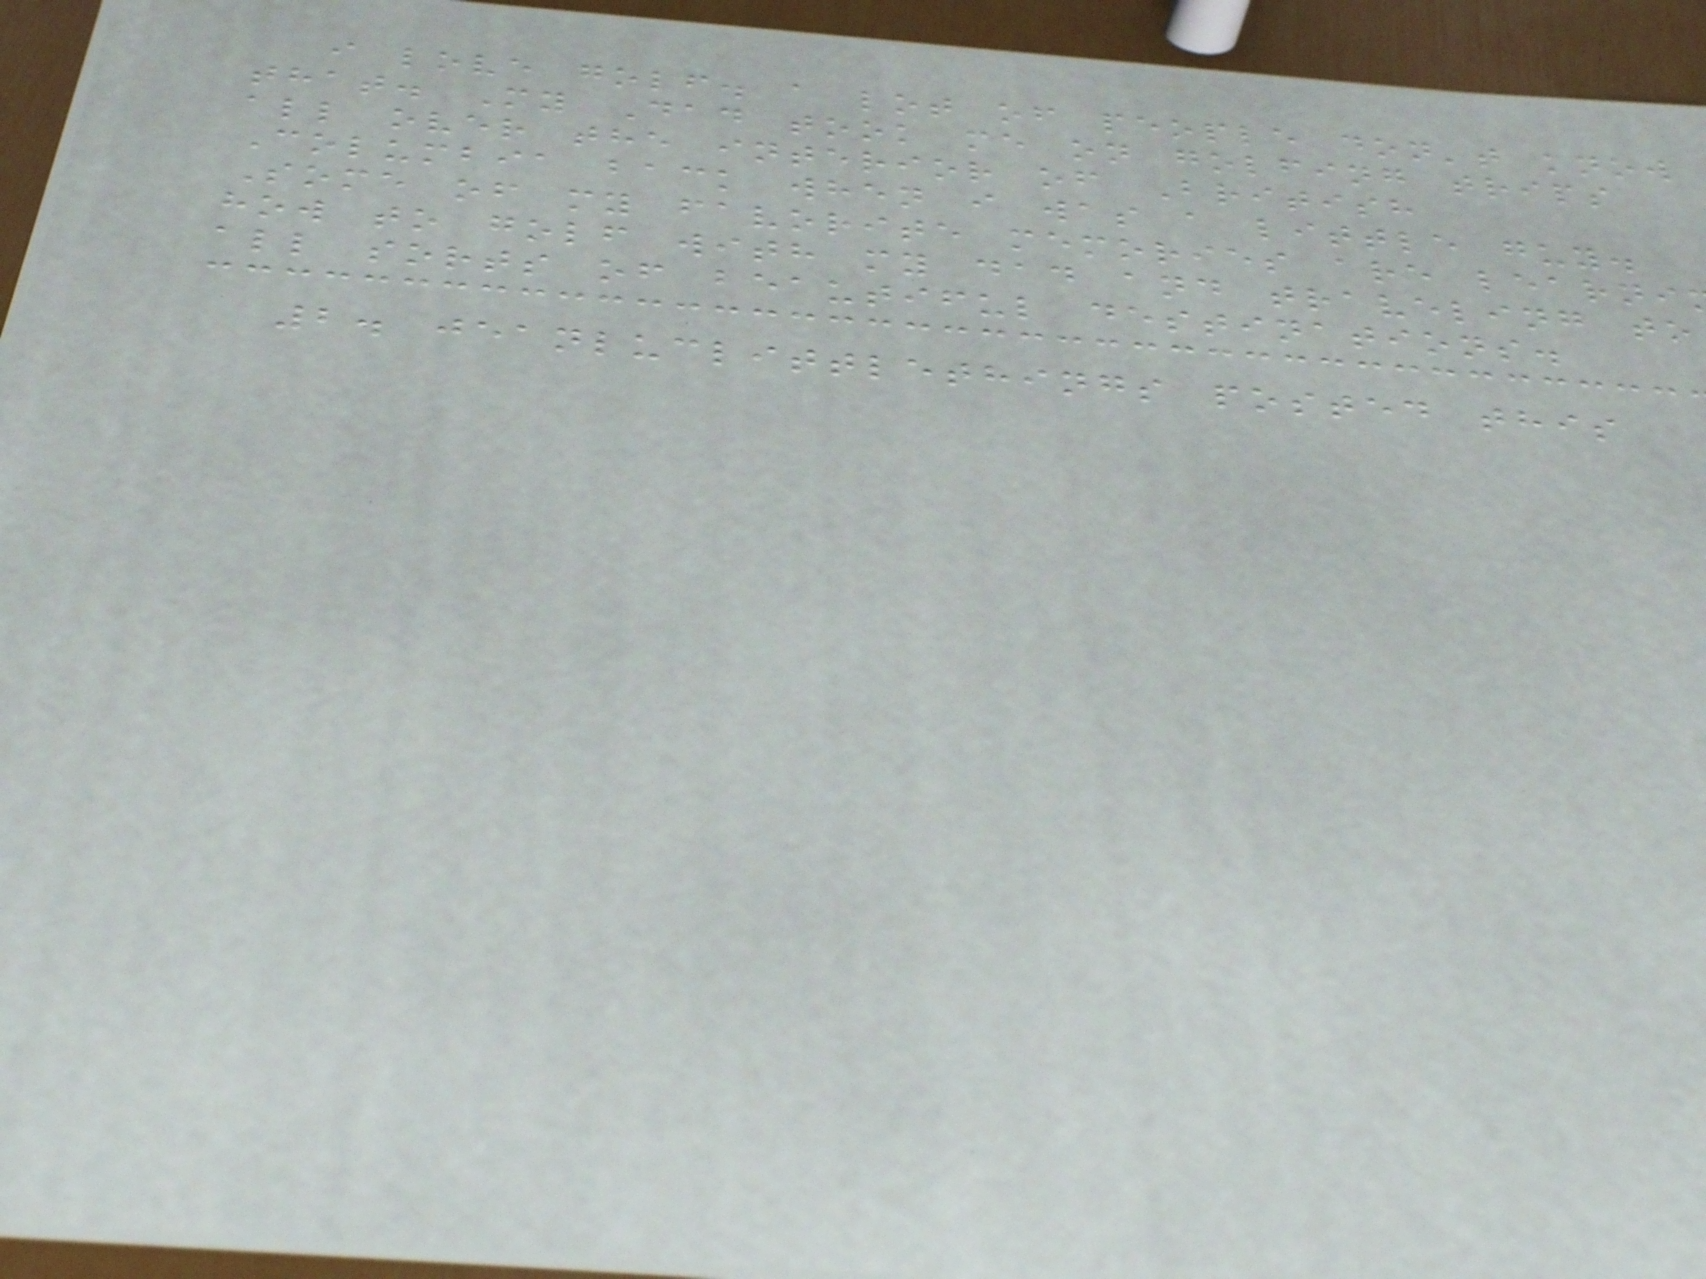i love golf. a lot of people don't know
that. My Dad took me on golfing trips
all over the interior of British
Columbia back when i was a little guy.
Some of my favorite memories are learni
how to golf with my dad and traveling to
all sorts of beautiful destinations.
2. jeanluclittlethings posted this
